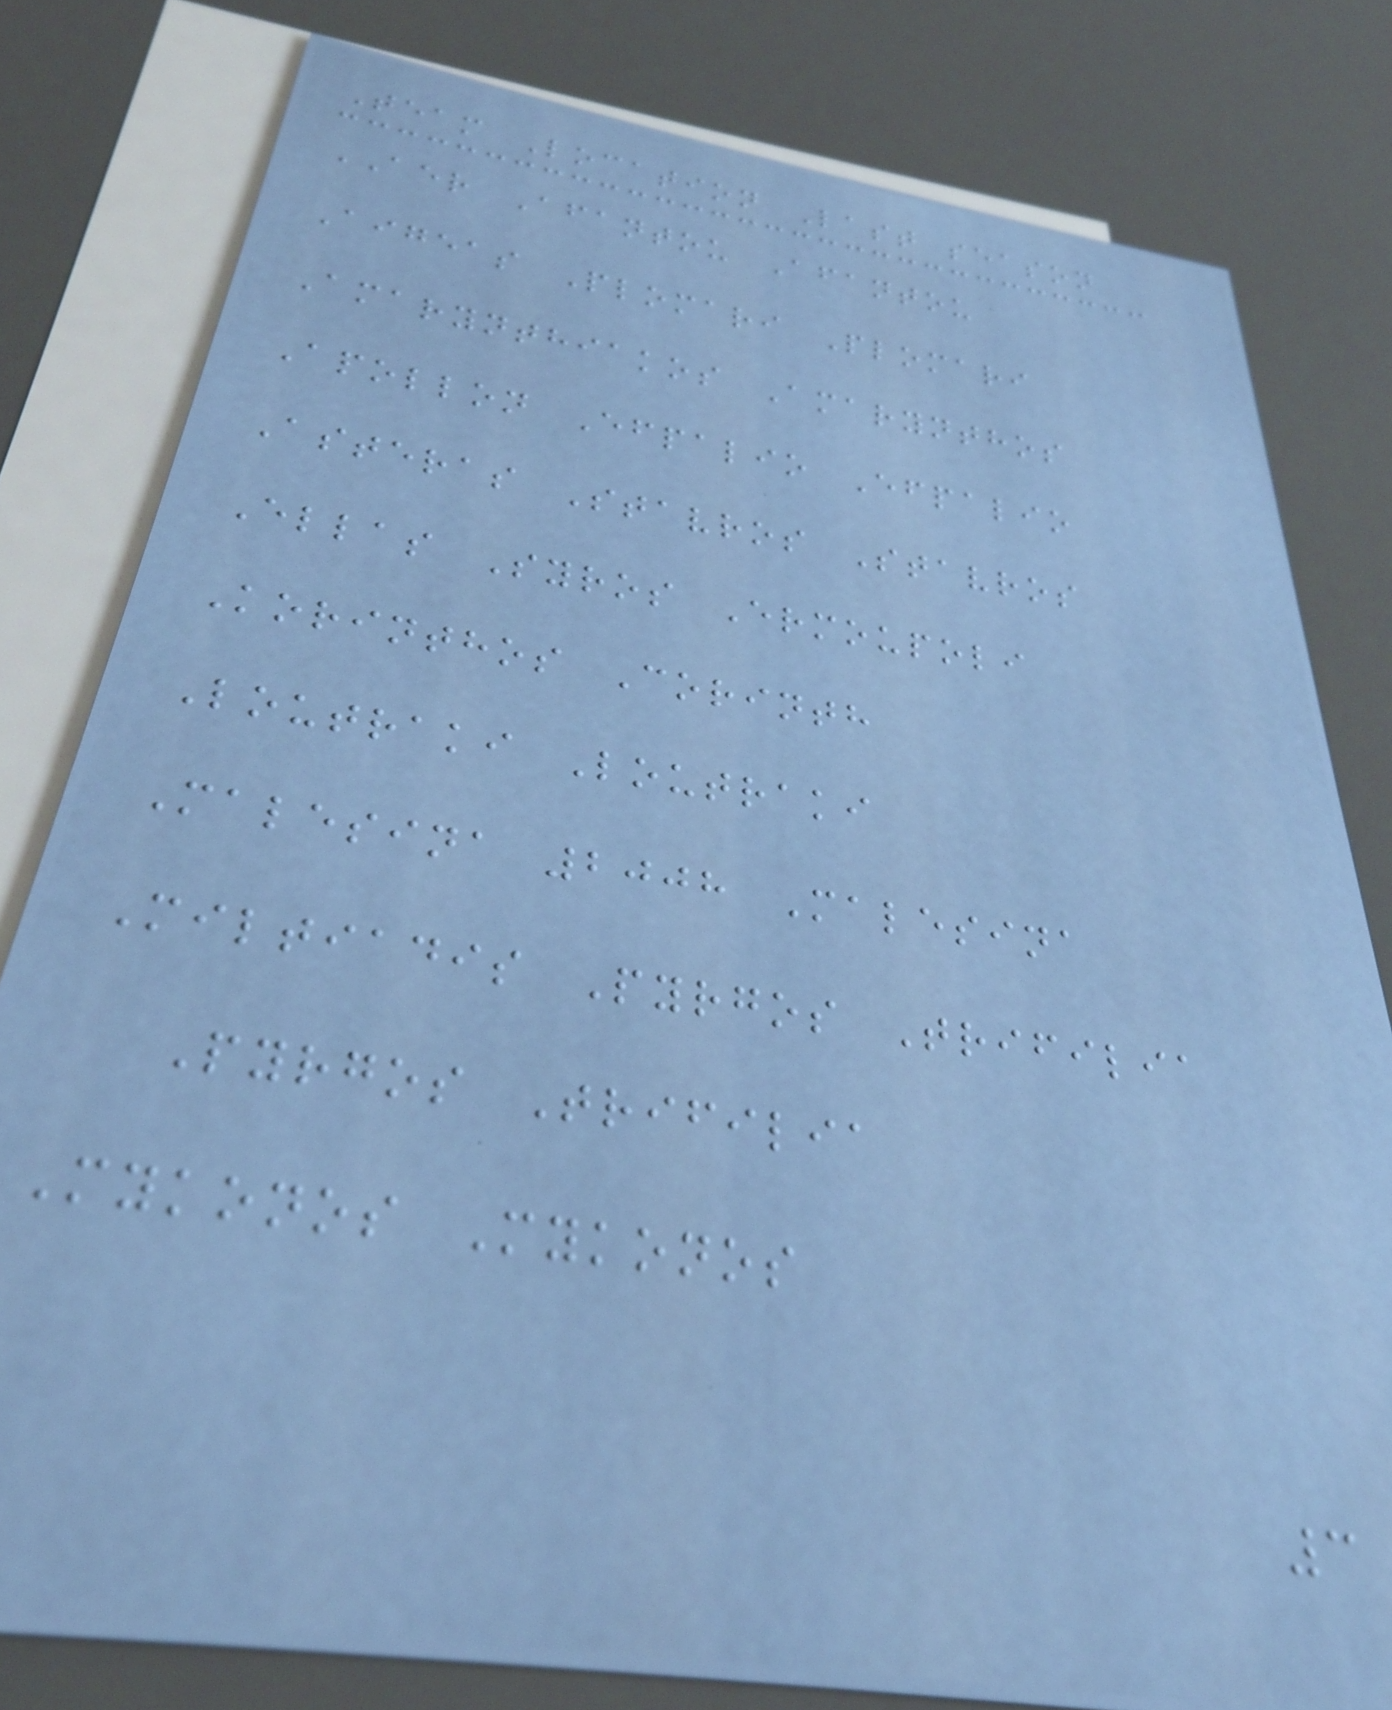Team Location Last season
AER Afantou Afantou
Aigeas Plomari Plomari
Amarynthiakos Amarynthos
Apollon Efpalio Efpalio
Asteras Stavros Stavros
Ellas Syros Ermoupoli
Korinthos Corinth
Loutraki Loutraki
Malesina 2008 Malesina
Miltiadis Pyrgos Trifilia
Pyrgos Trifilia
Mykonos Mykonos
3
